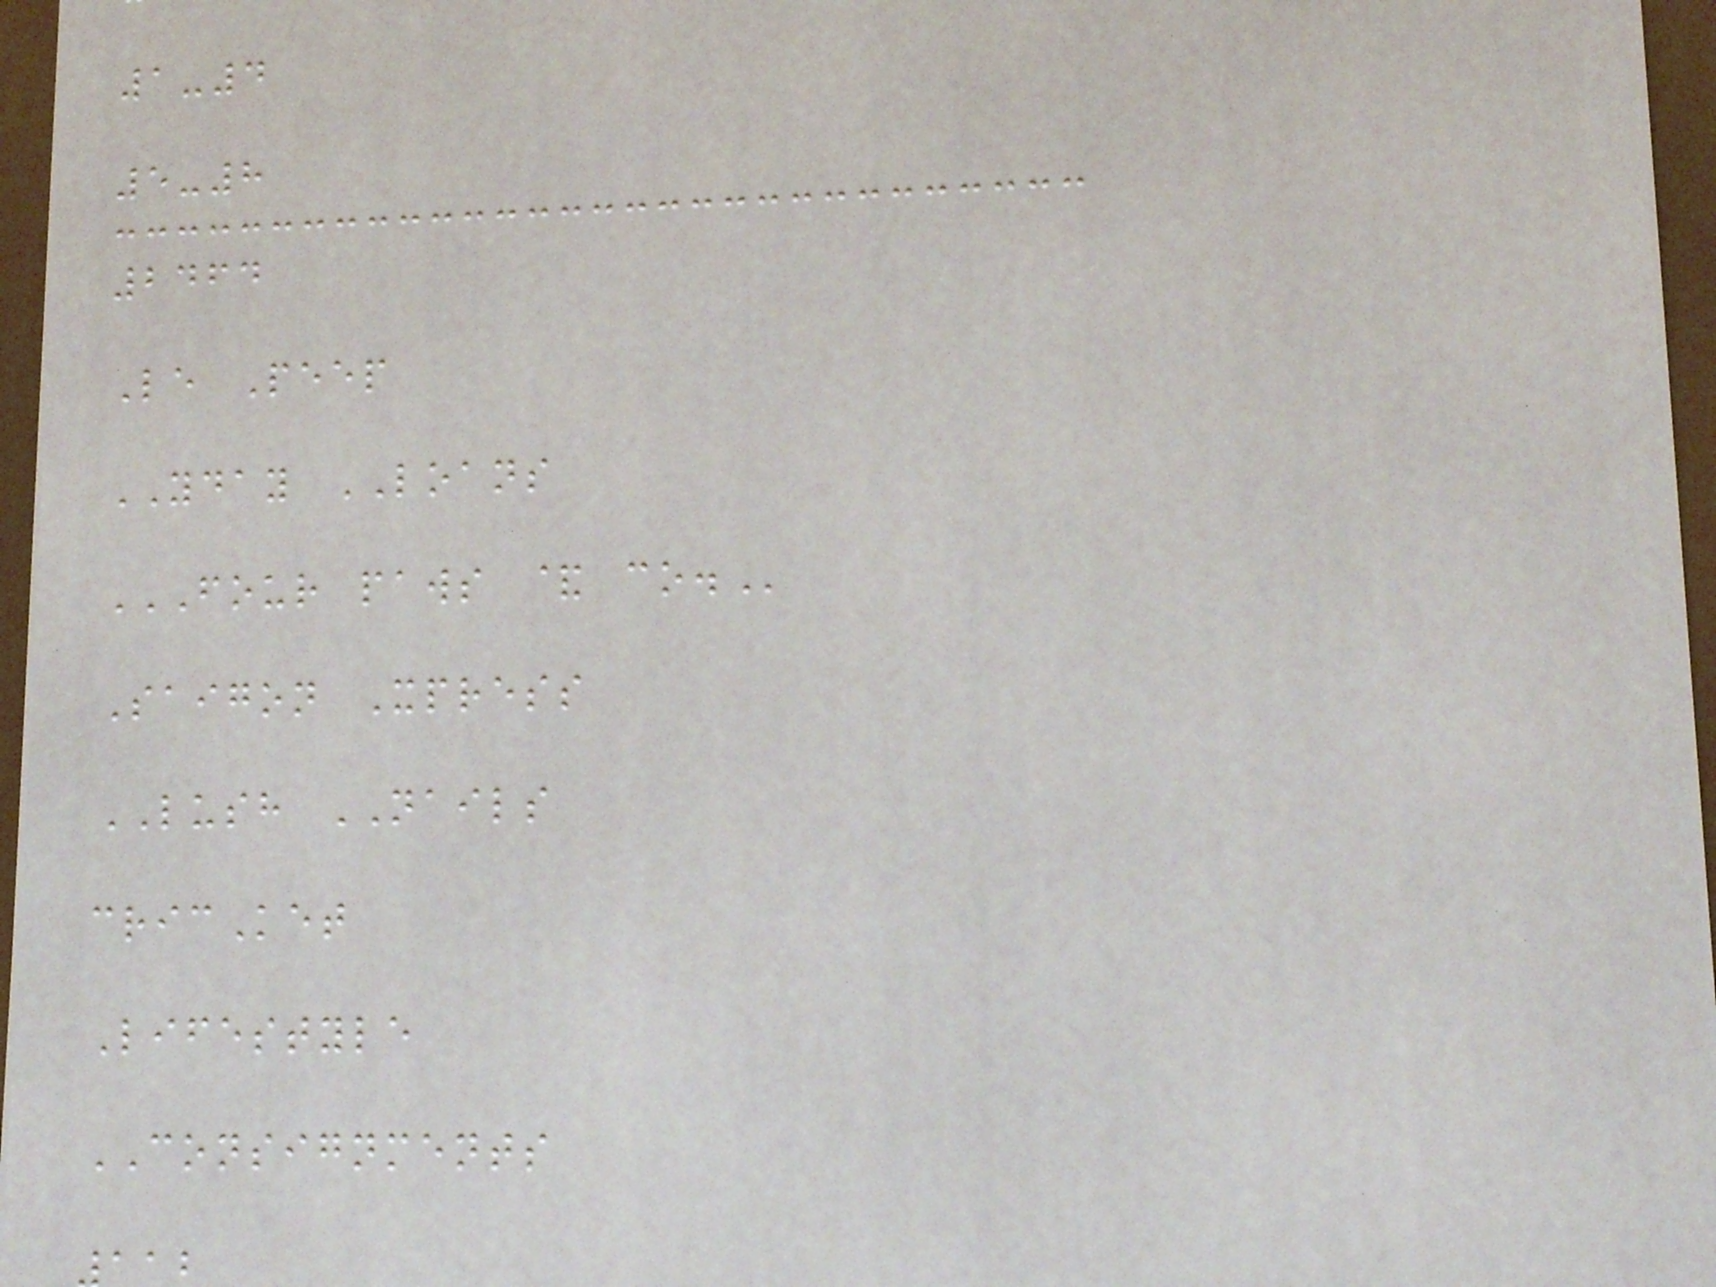1-4
5-8
2464
Le Peep
YDAY LOANS
FOUR PAWS & CO.
Saigon Xpress
LUSH NAILS
cricKet
Lifestyle
CONSIGNMENTS
